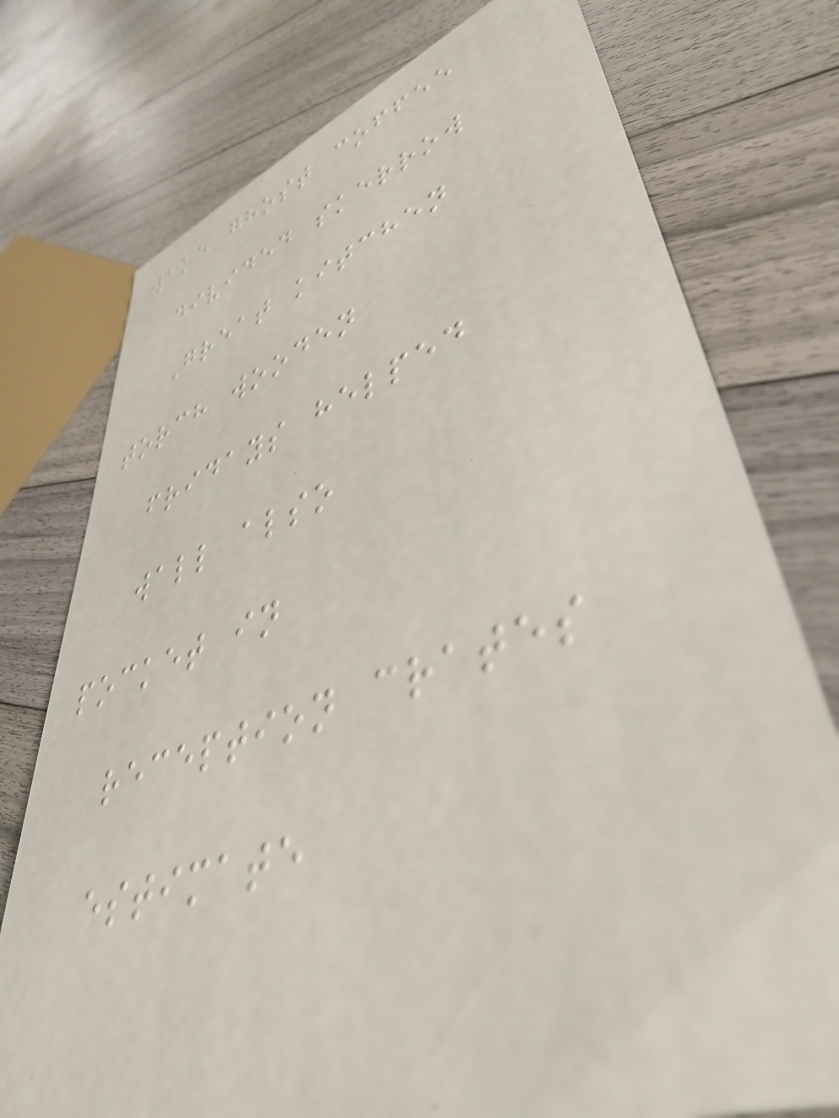wake ghost coffee
divided skerrow
Great kitchen
torch wooden
fridays helped
wall also
pocket in
reception crates
estimate
